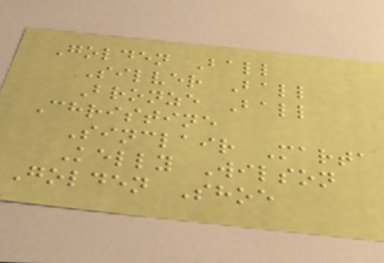Golden Ball
Silver Ball
Bronze Ball
Christine
Sinclair Marta
Kelly Wilson
Golden Shoe
